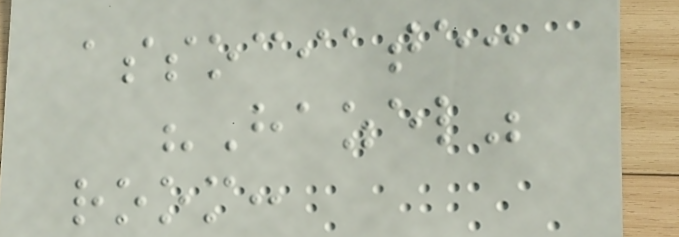associate:
"Hazel"
room:
